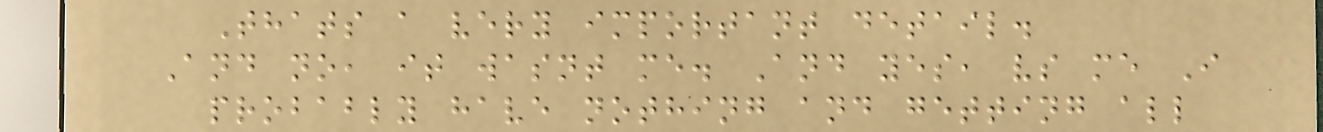Thats a very important detail.
And no, it wasnt me. And yes, vs me I
probably have nothing and getting all
